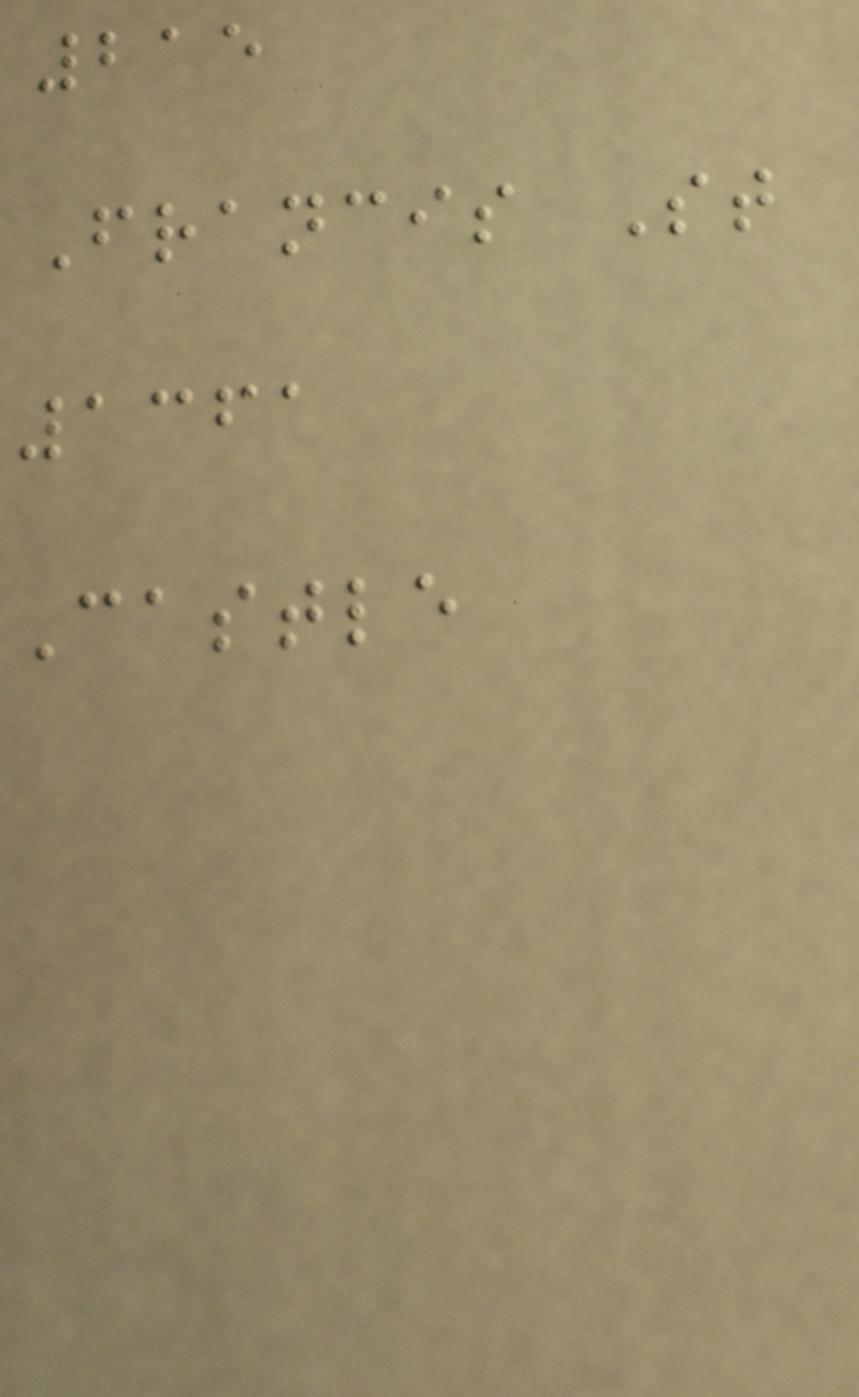215
Francis St
1361
Castle
